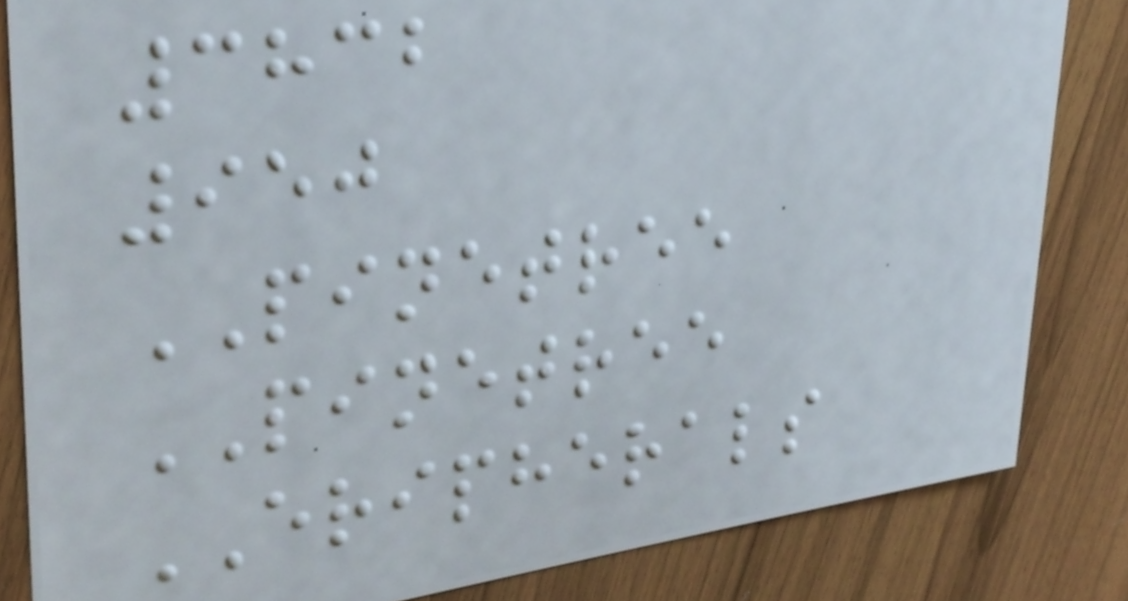3832
950
PINETREE
PINETREE
ERIPHERALS
